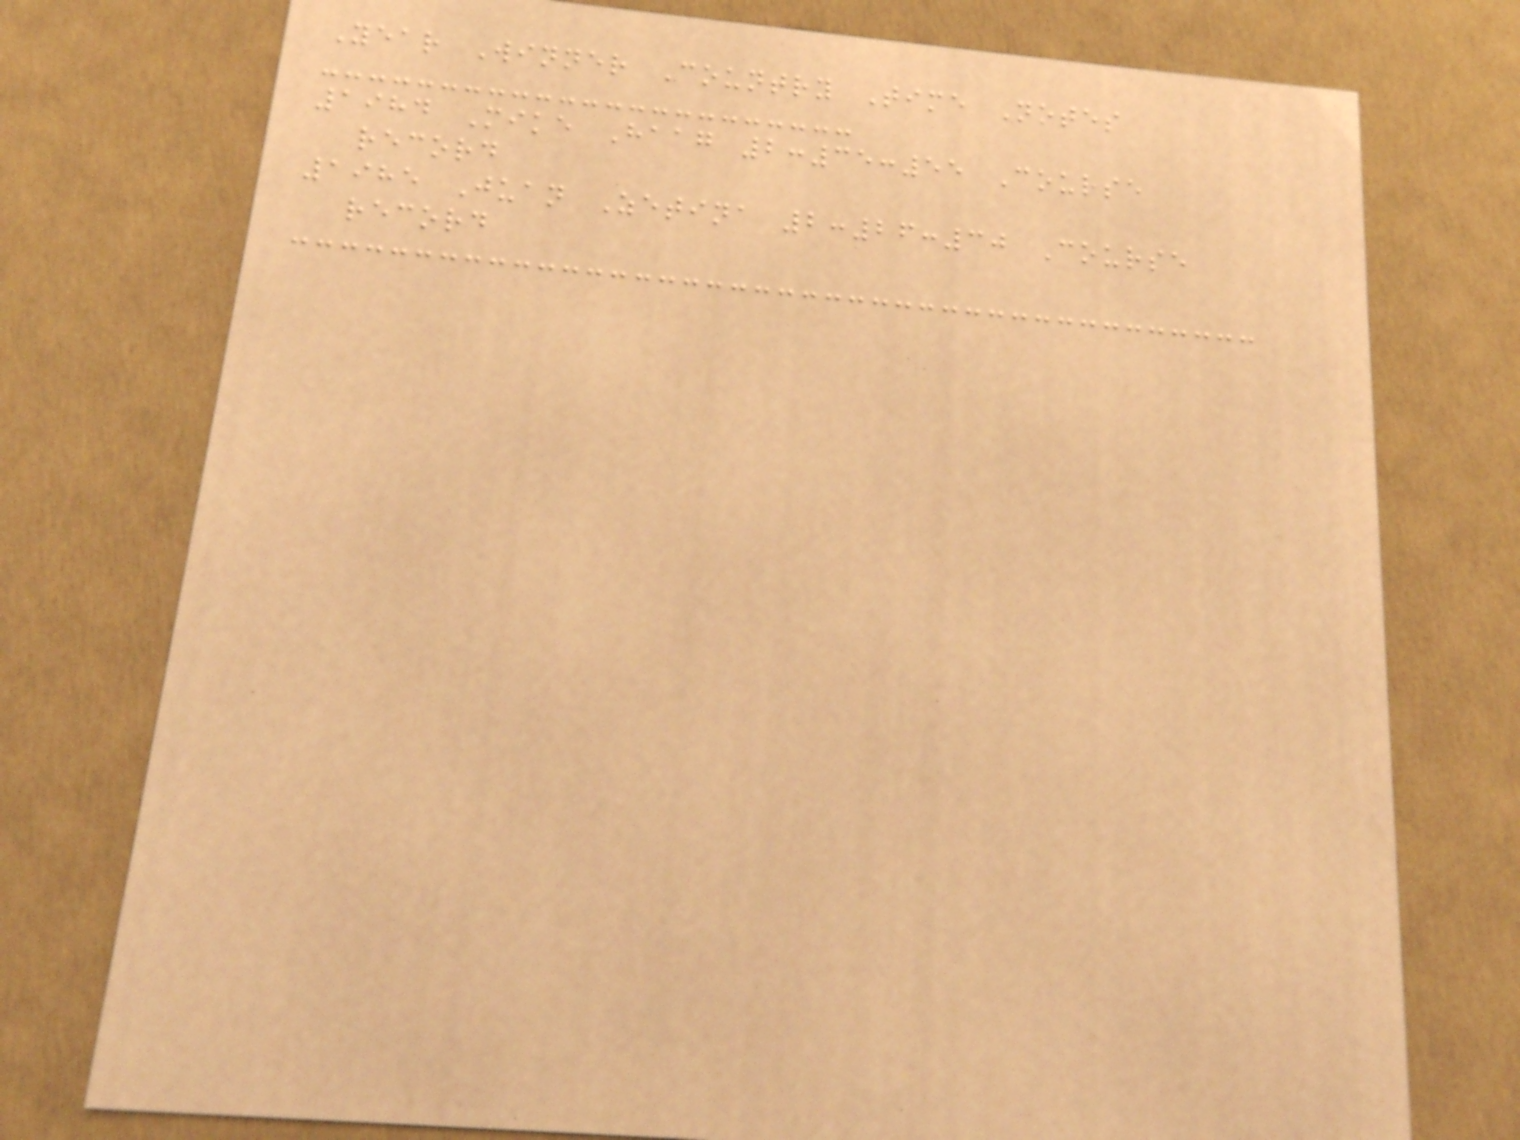Year Winner Country Time Notes
1984 Mike Haag 2:35:55 Course
record
1985 Juan Zetina 2:26:30 Course
record
